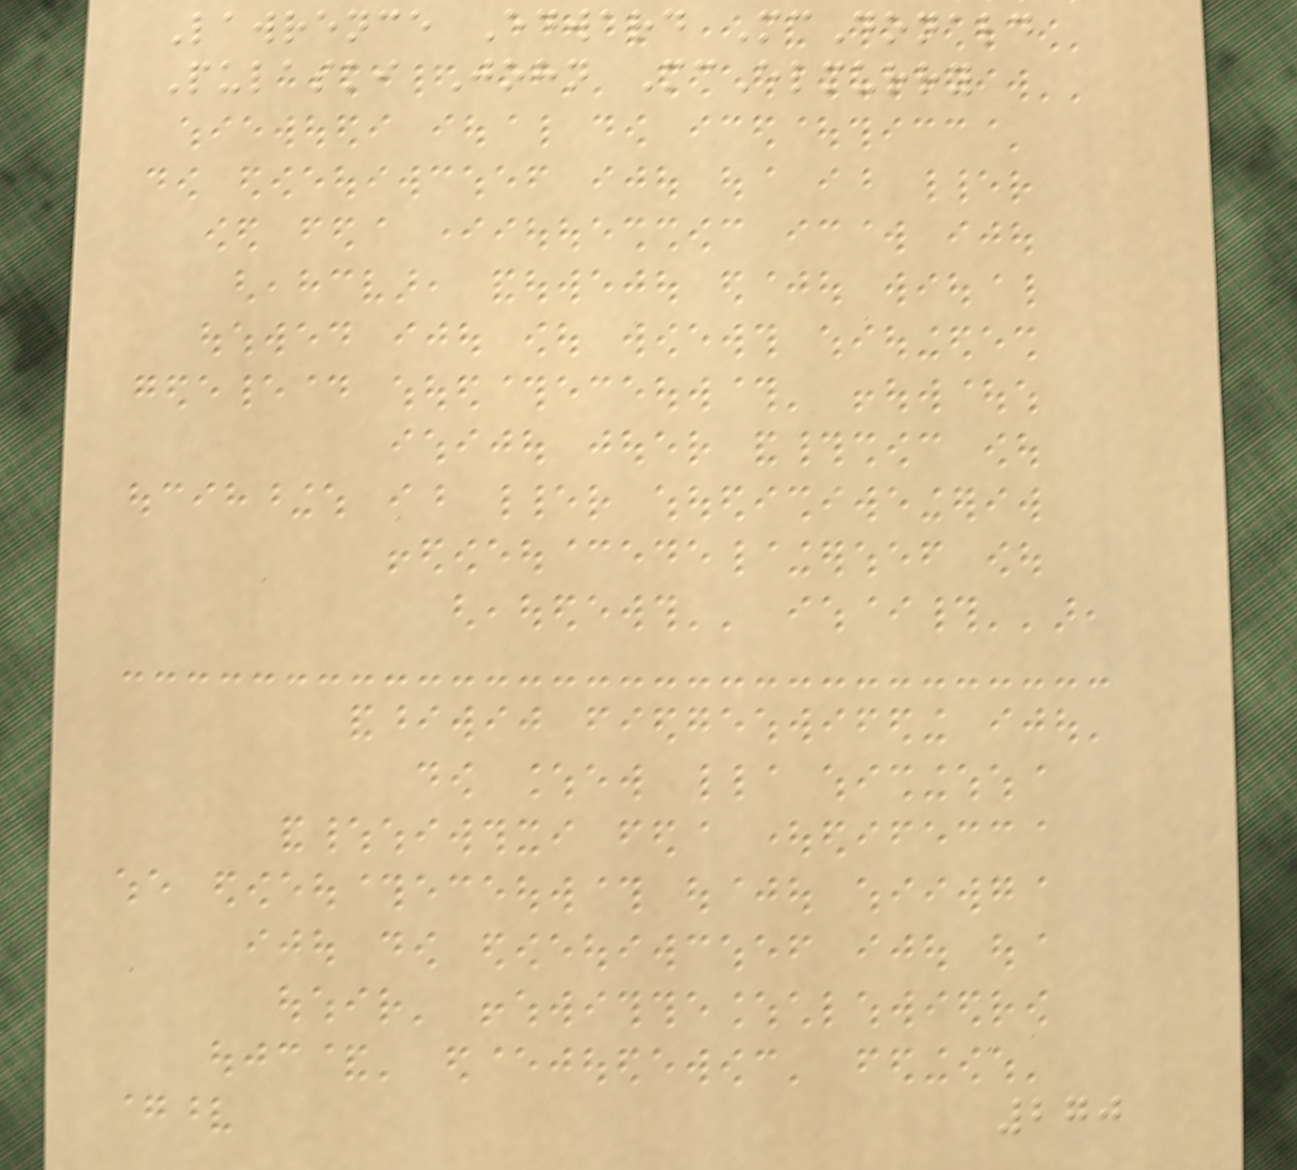Lawrence Edward McDonald
Pulaski John McElmurry
270
